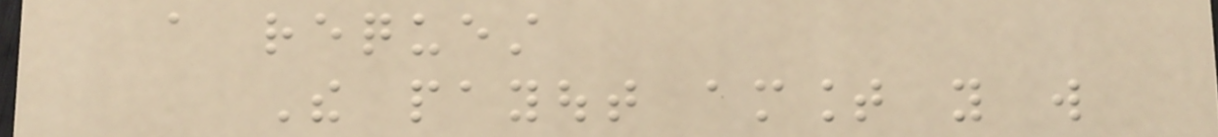a request
The payout amount you will
